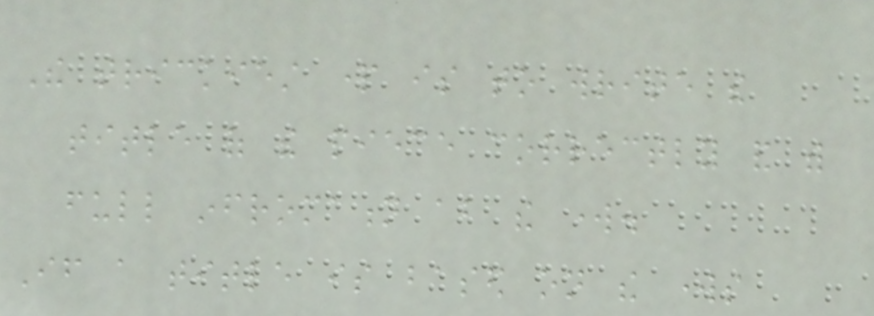The trickiest part is to write the
title of the piece correctly and with
full infromation about the work.
If a title is based on the works
